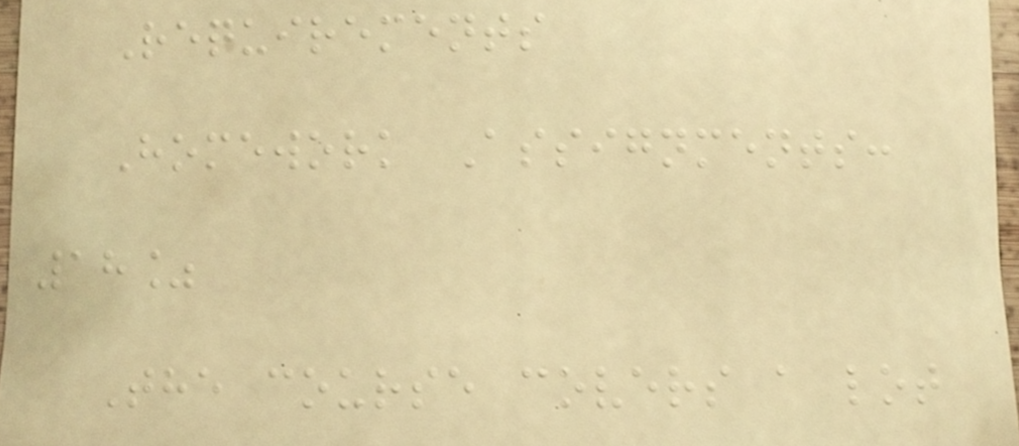Requirements
Homework Assignments:
18%
The course covers a lot
